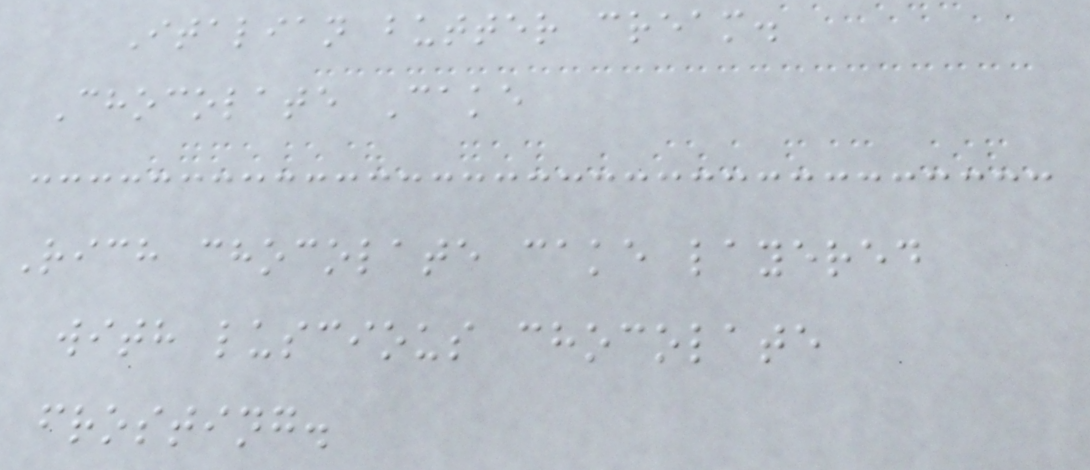Italian butter cream.
Chocolate Cake
Rich chocolate cake layered
with luscious chocolate
frosting.
